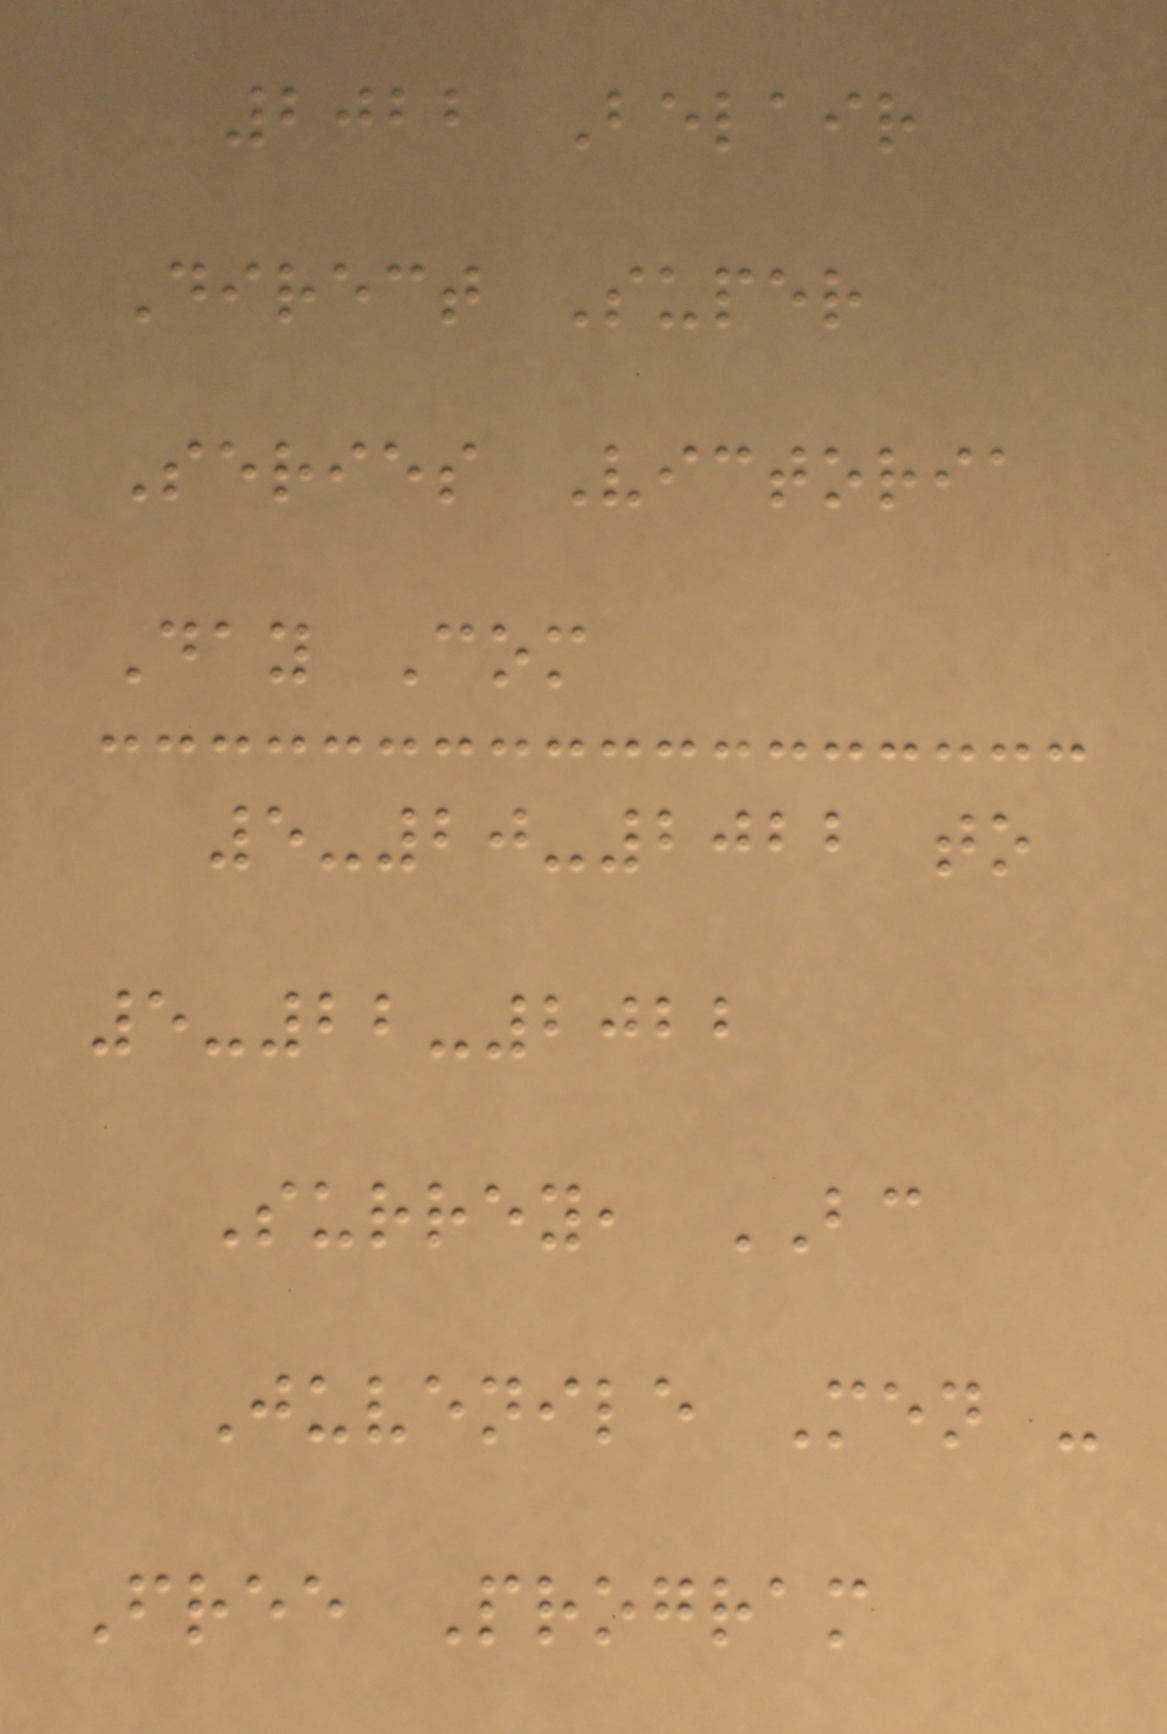2022 Belair
Direct Super
Series Victoria
Day Com
5-20-2022 to
5-22-2022
Surrey, BC
Juvenile Men -
Free Program
